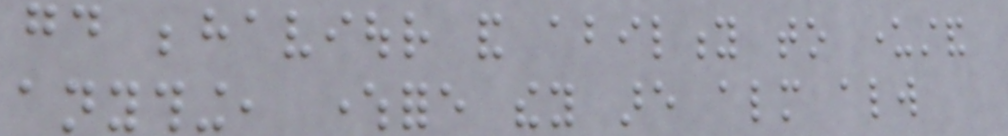good behaviour and ability to understand
anything, wherefore they are almost always
